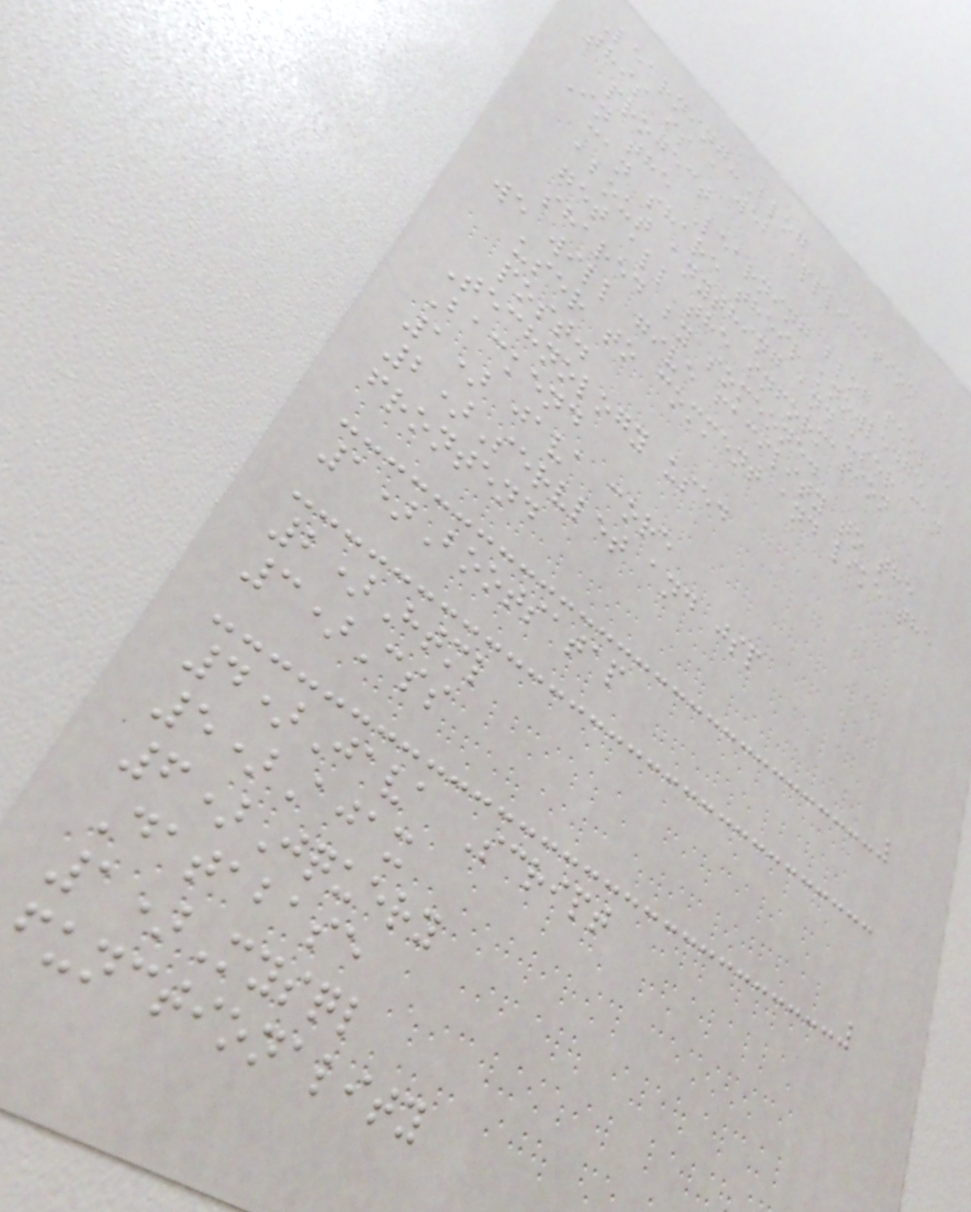Learning-Blog
this is a web application
project
In the Learning blog people
can share their knowledge
about anything and user can
get all the information
shared by someone.
we will give facility to the
user to comment and like the
post.
Technology used
Backend
1) java core
2)Servlet and jsp
frontend
1)Bootsatap
2)Html
3)Css
4)Java Script
5)Ajax
6)Jquery
Database
1)Mysql
functionality
